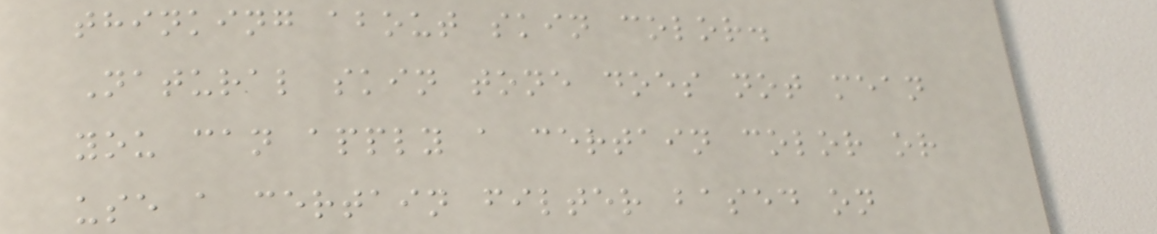thinking about skin color.
Natural skin tone does not mean
you can apply a certain color or
use a certain filter based on
